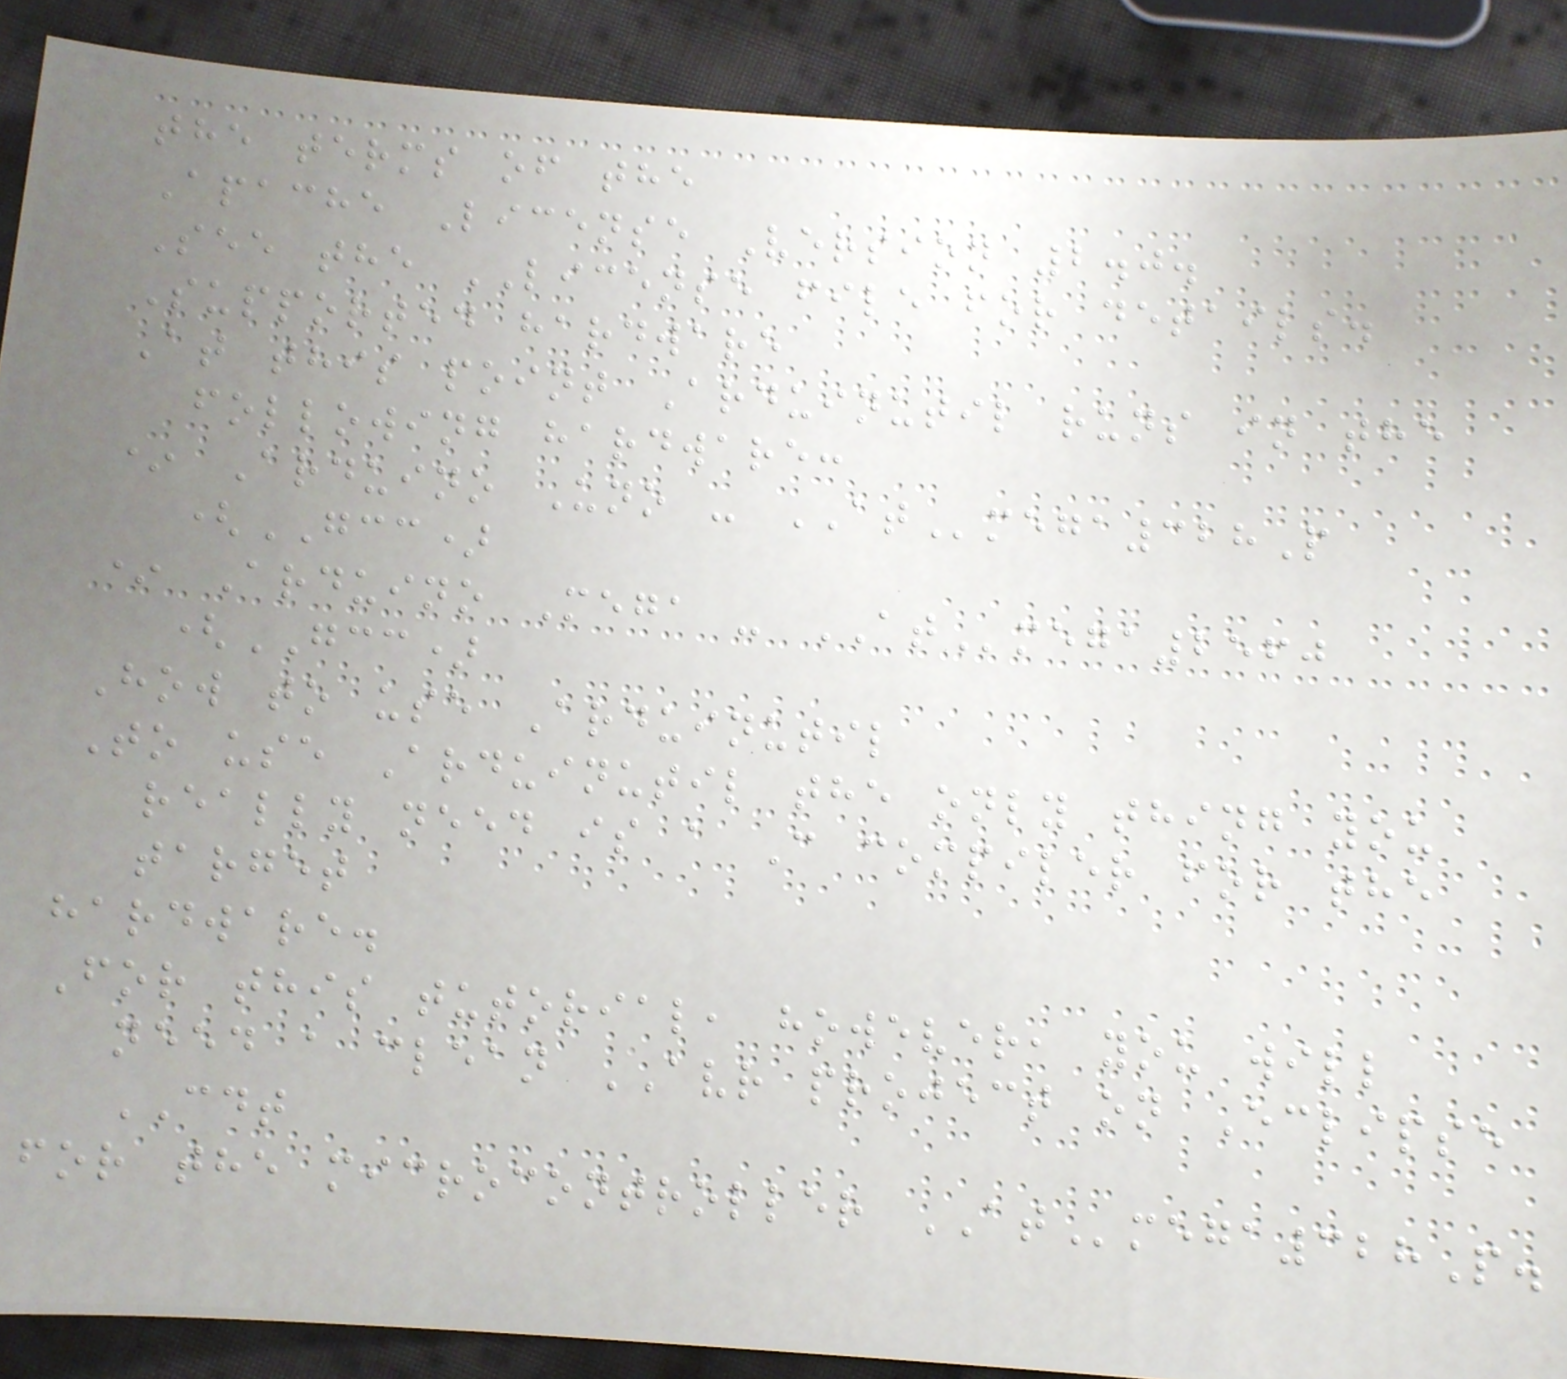the terms of the
Apache License Version 2.0.
See the LICENSE file for details.
Supported hardware
At this point Arduinutil runs in the
following hardware:
* Arduino Uno - ATmega328P
(GCC)
* Arduino Mega - ATmega2560
(GCC)
How to use Arduinutil
To use Arduinutil the only thing you
really need is a C compiler for the
target
hardware.
For this tutorial, however, you will
need a clean AVR project on Eclipse
CDT
for the microcontroller ATmega328P.
